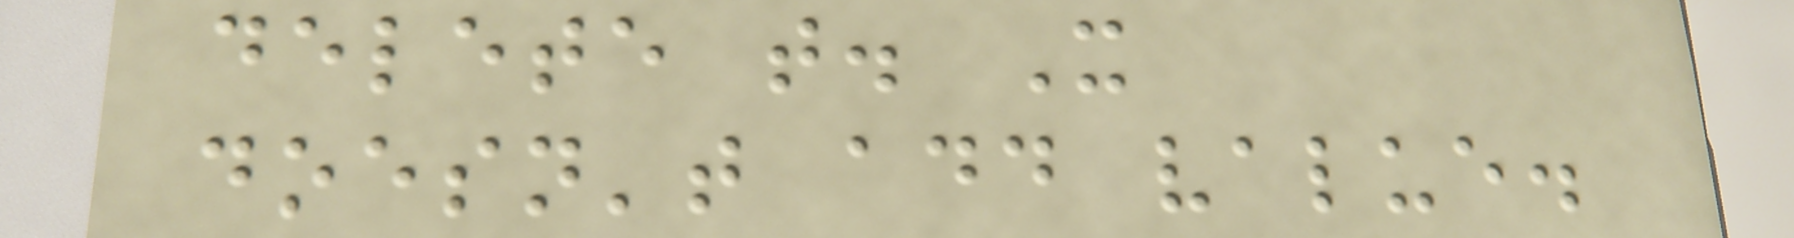delete that. It
doesn't add value.
